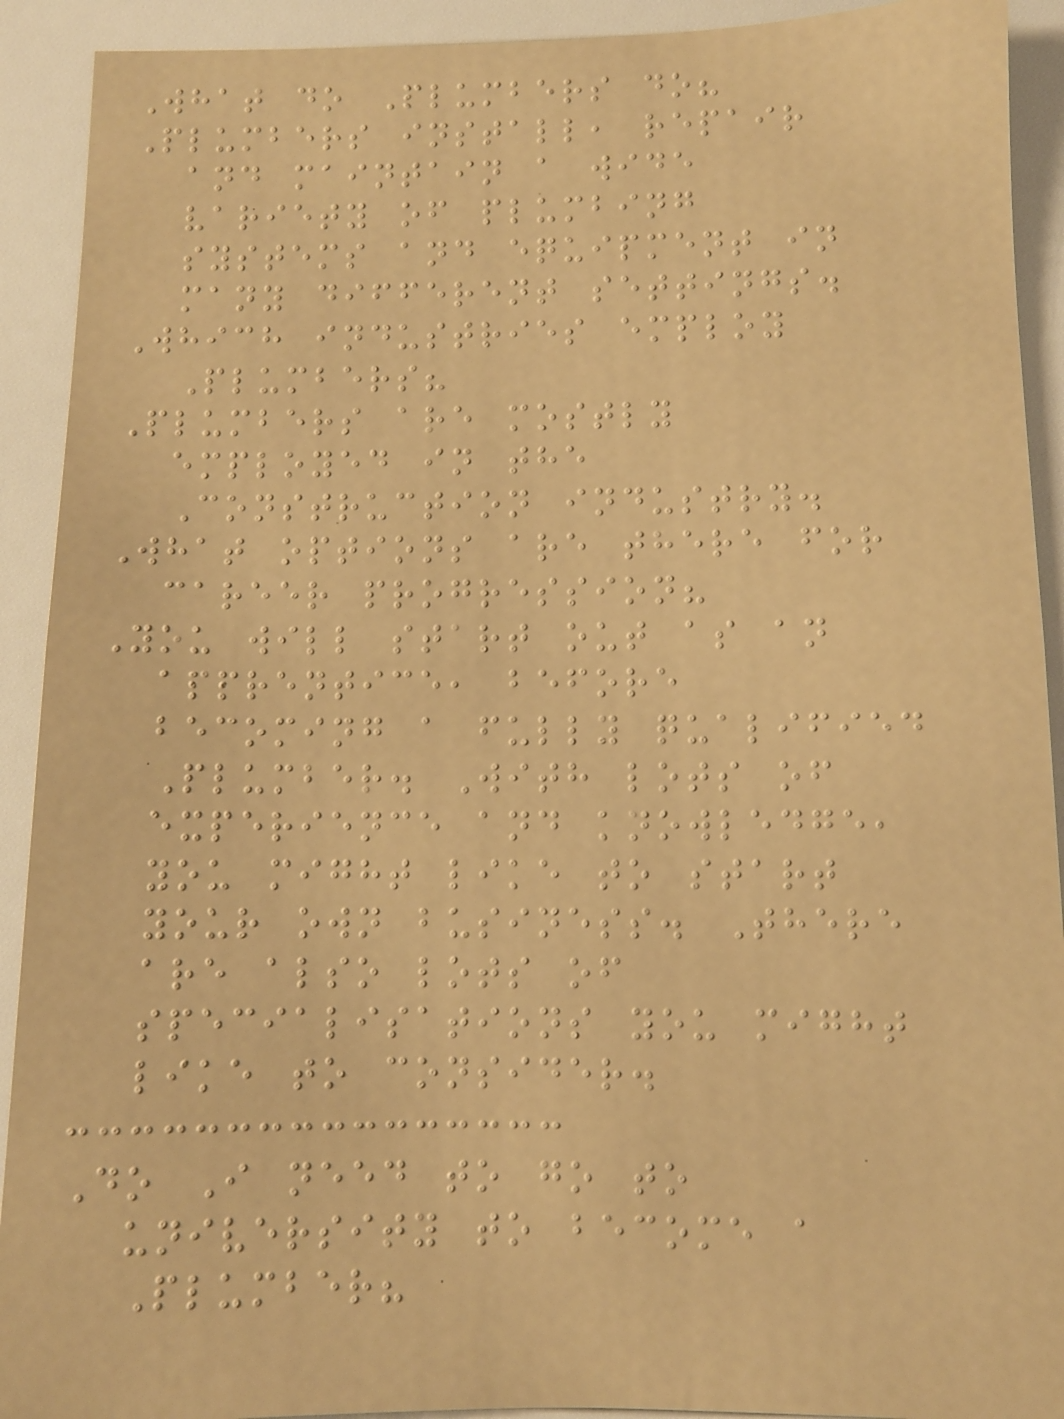What do Plumbers do?
Plumbers install, repair
and maintain a wide
variety of plumbing
systems and equipment in
many different settings.
Which industries employ
Plumbers?
Plumbers are mostly
employed in the
Construction industry.
What options are there for
career progression?
You will start out as an
apprentice, before
becoming a fully qualified
Plumber. With lots of
experience and knowledge,
you might like to start
your own business. There
are also lots of
specialisations you might
like to consider.
Do I need to go to
university to become a
Plumber?
